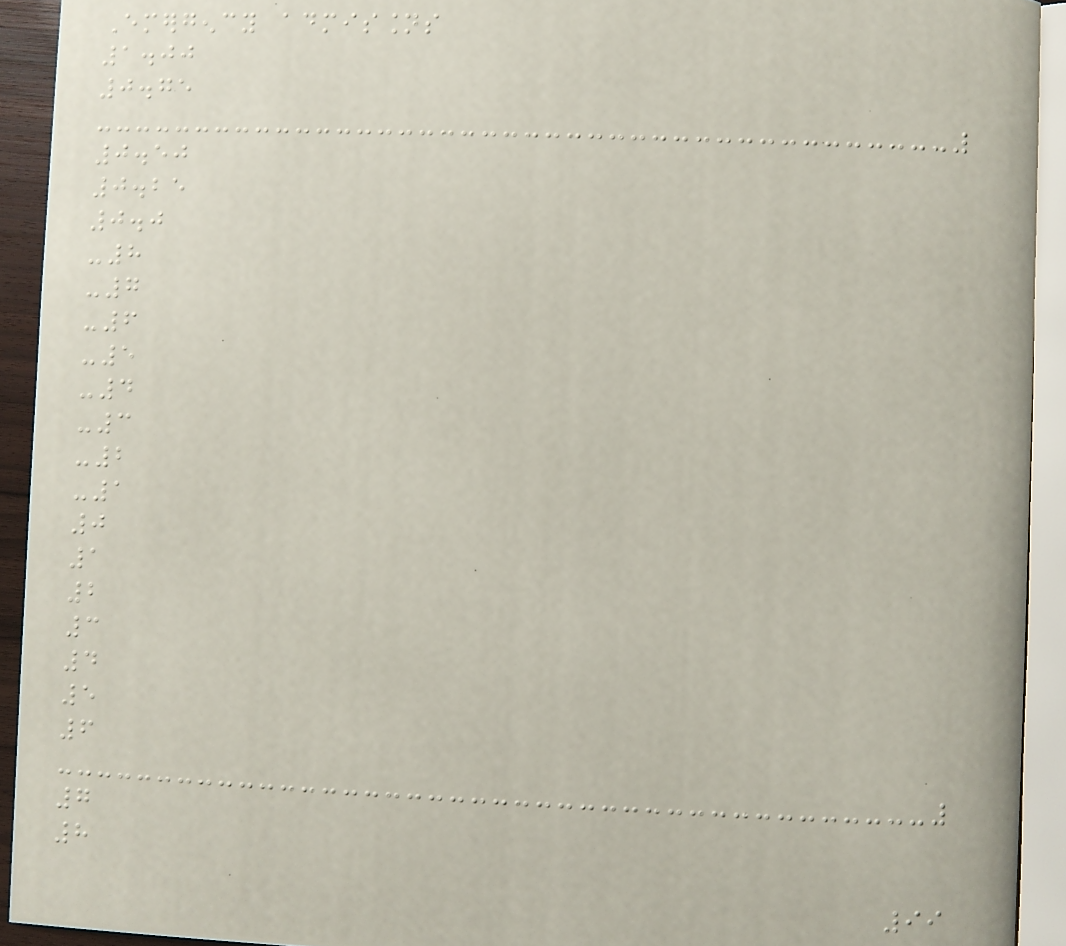Emergency admissions
1.00
0.75
0.50
0.25
0.0
-8
-7
-6
-5
-4
-3
-2
-1
0
1
2
3
4
5
6
7
8
99
